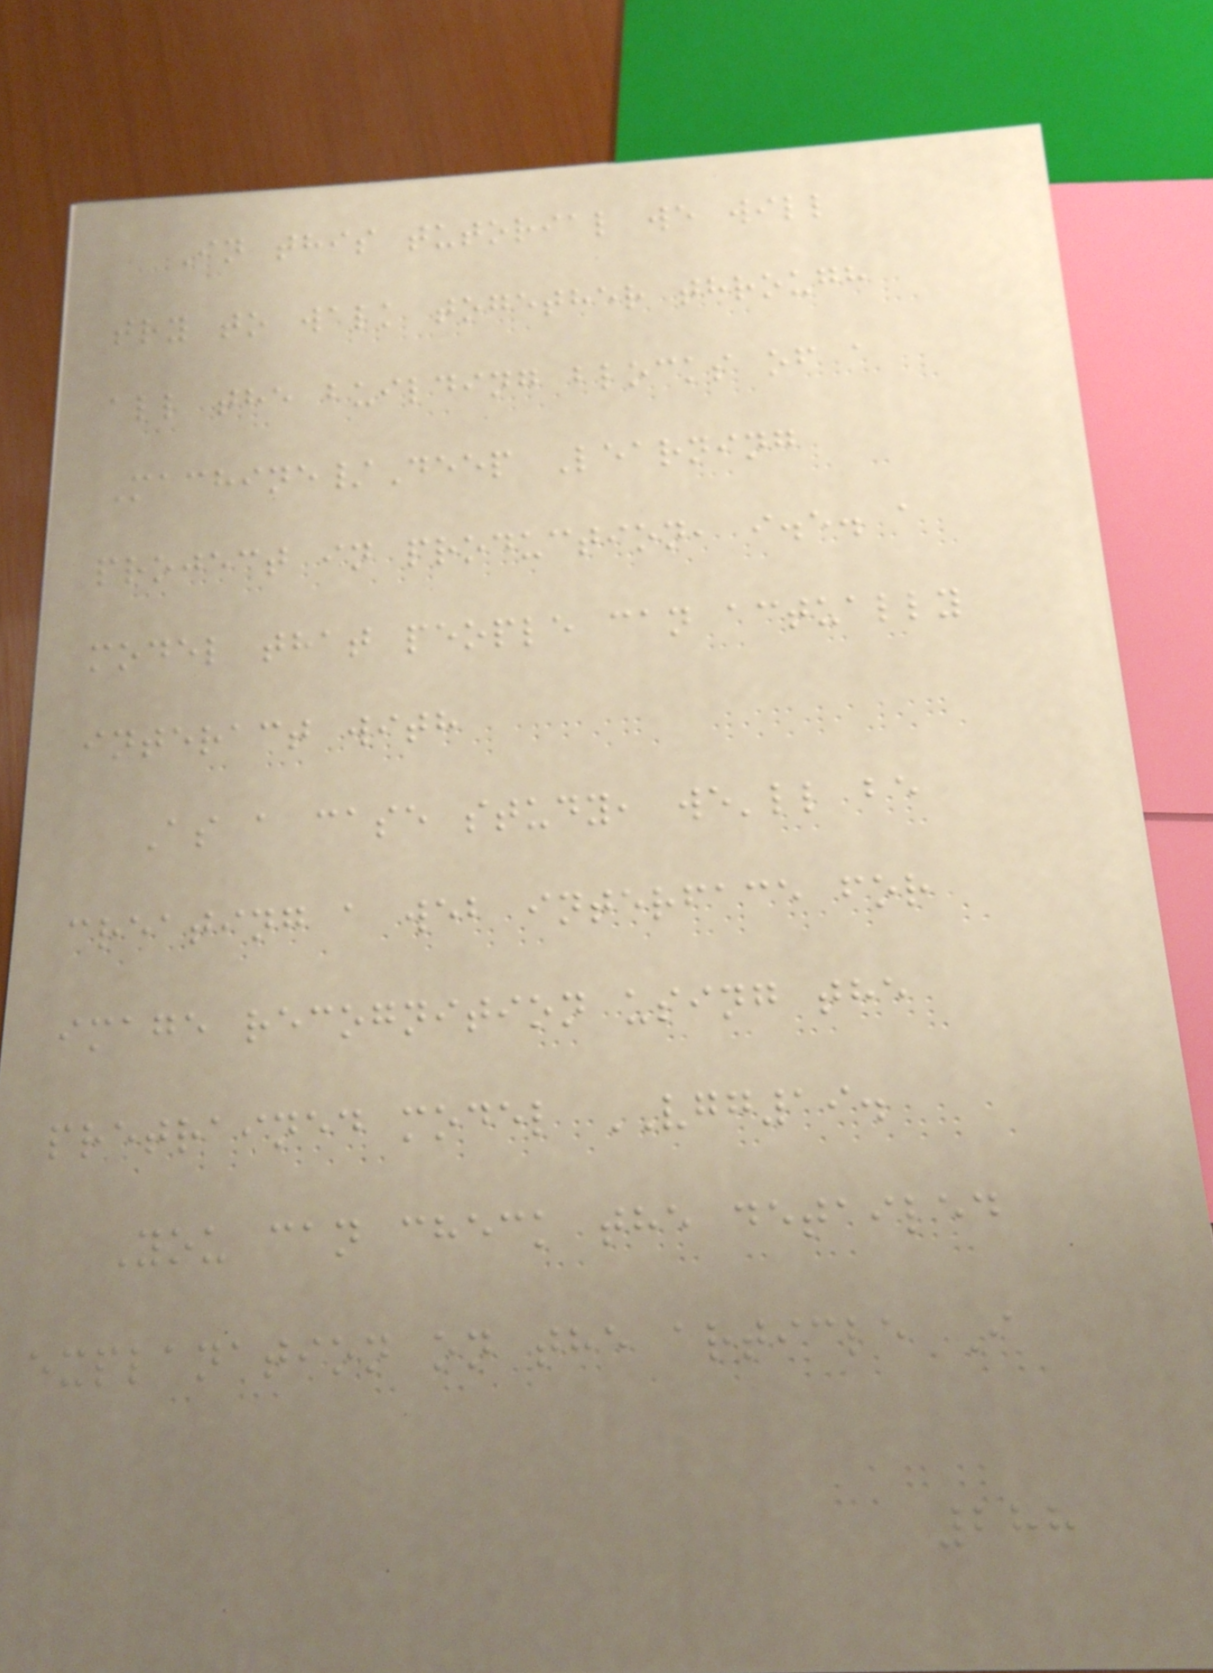In this tutorial we will
try to walk together through
all the building blocks of a
Machine/Deep Learning
project in production, i.e. a
model that people can actually
interact with
As a case study, we'll be
creating a web interface for
image recognition using the
pretrained model VGG19.
You can check the detailed
explanation on the article I
288
